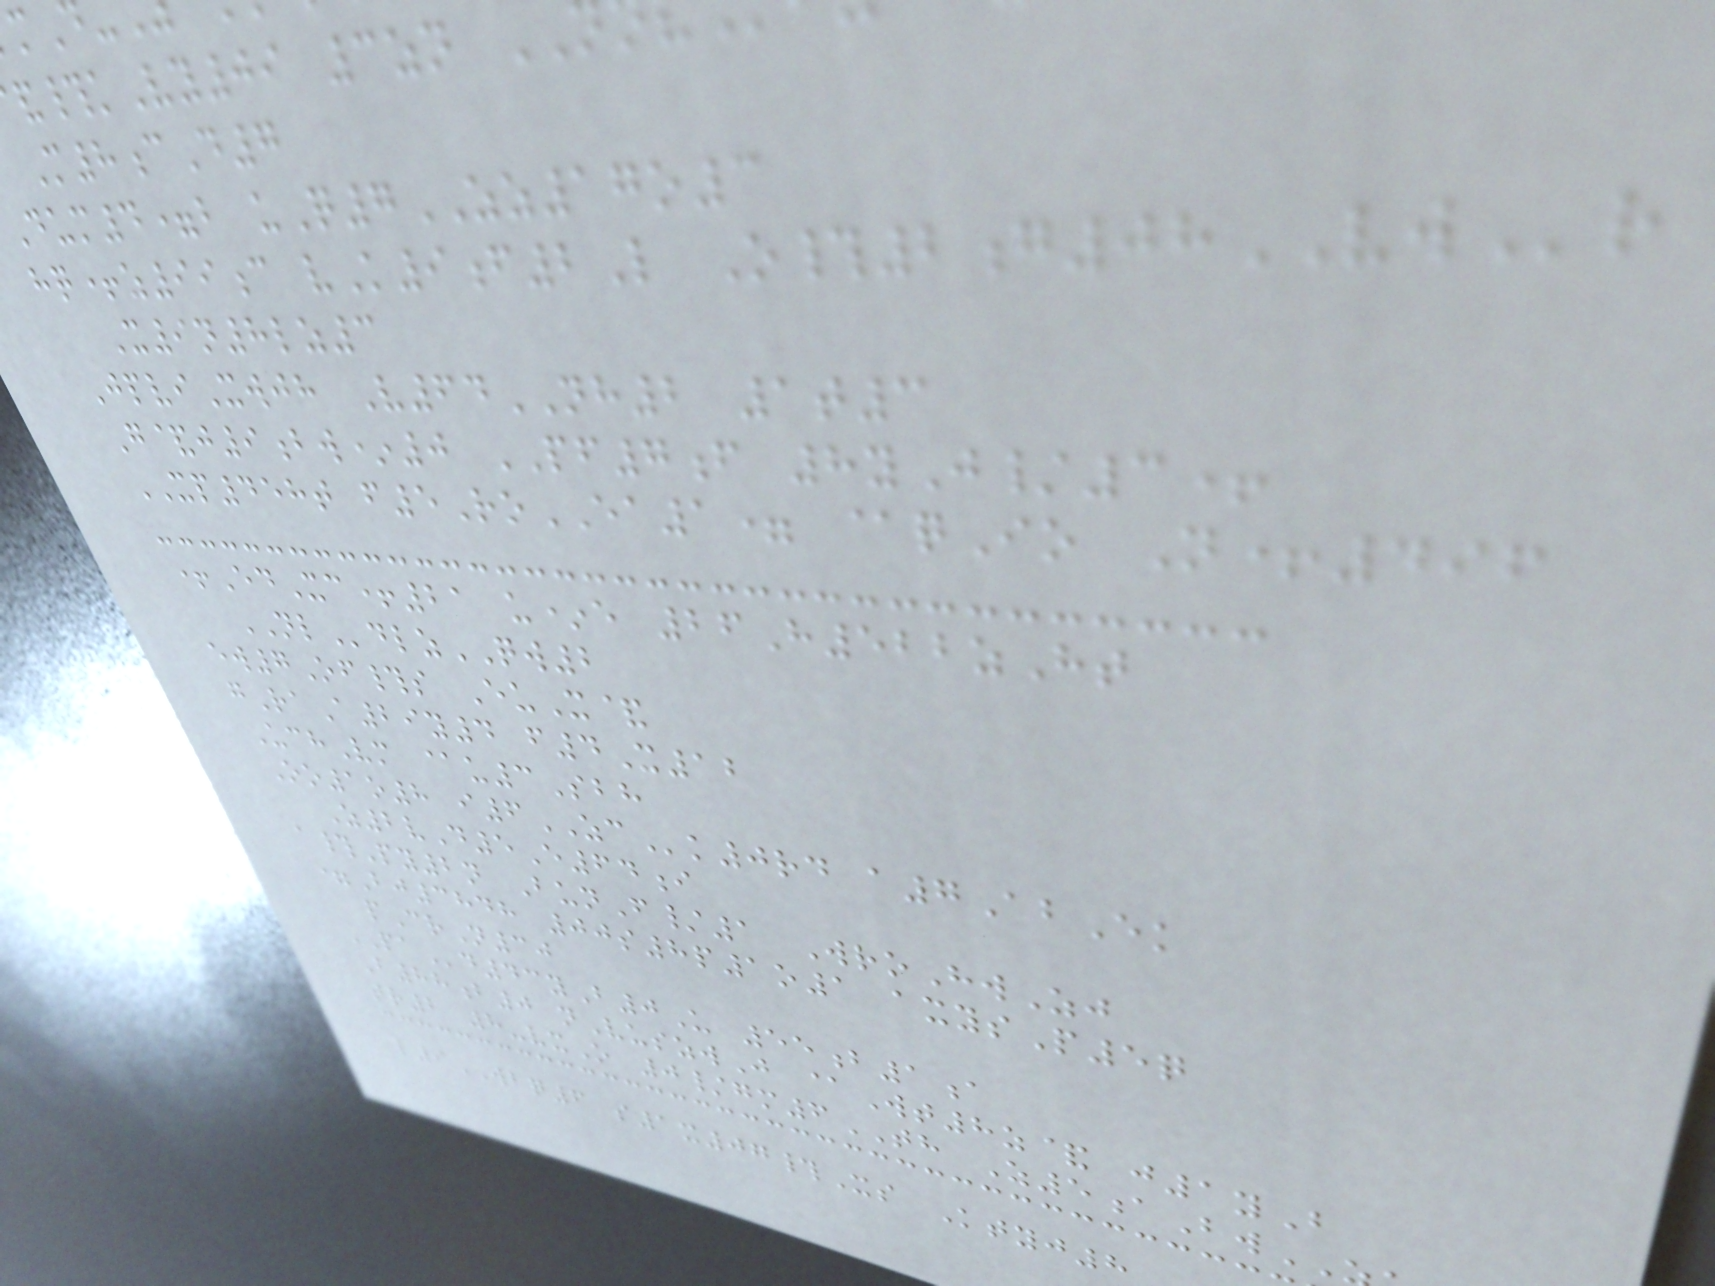#kVy09 3zn
M8cD7
Dum4=b uQ7ZZ17o3
hq+z99c vK9f2L O#2g08VWr
X9n8lz3
JpviXwjh V64NH2 1t3
G&j9bw*0 PF7f 8yJ/3+
XP458t f5RoEA1= @qIo N+496
+EdXc+21 u*e 26H522zHt
NLdlzQW2
ew7Of#s EuX&
gRaA29y4 f4X12
UchVm @u3Sbh
Oo1o8 i6ZCk0rd a7AbEk
Z2vD5E64i
a#Py2n BunF/1 WroHwZj
=Bj3848 00s8p1o1 axysP5q
pCrN30
PAd43yB0U 55b1a
B88b0 nVuszwJ @Wt8z& j1yB
tr2 8-vxO 0/gm6TH Z5aBw
l9WBQ6 s1x07#Xs Ktyj8
